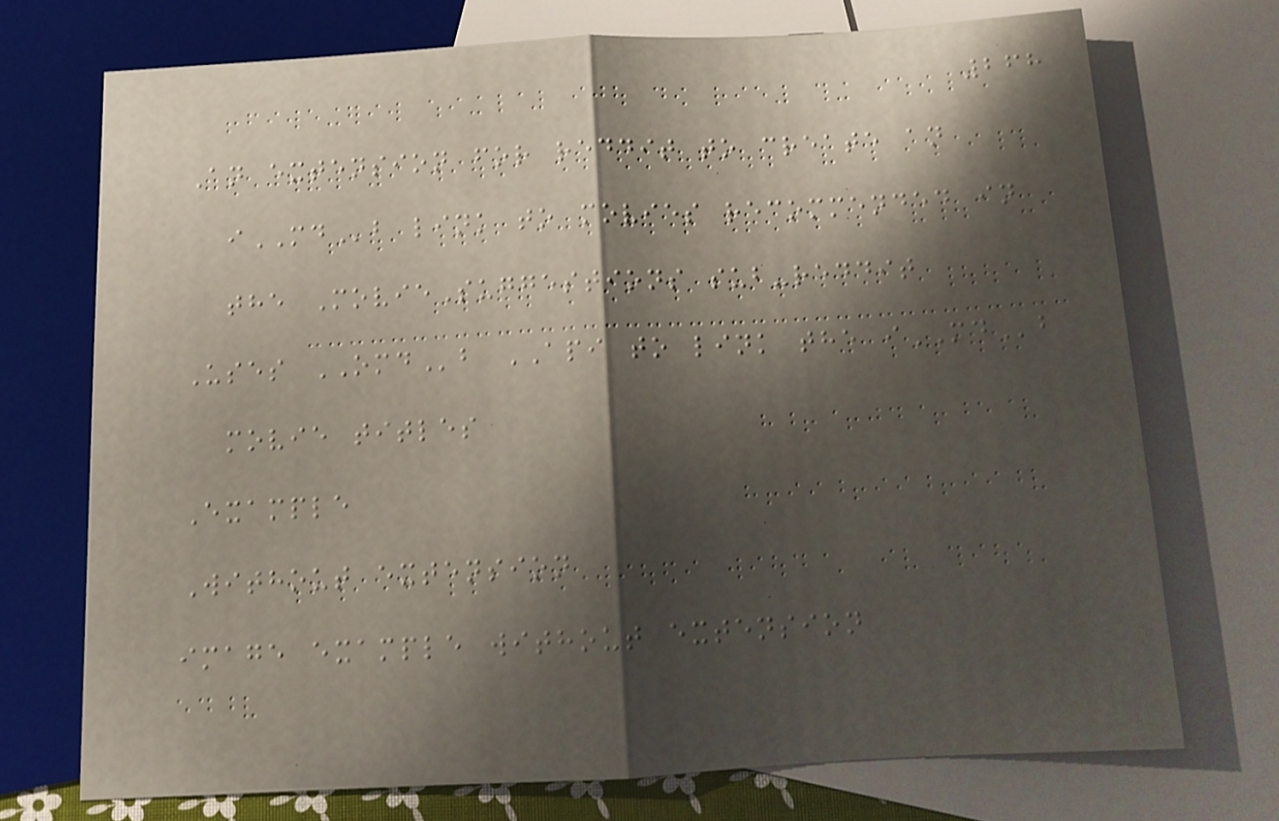268
An extension for reddit to create an
iMDb link to movies recommended in
the MovieSuggestions sub-reddit
Uses OMDb API to link the iMDb
movie titles
Example
Without extension
image example without extension
